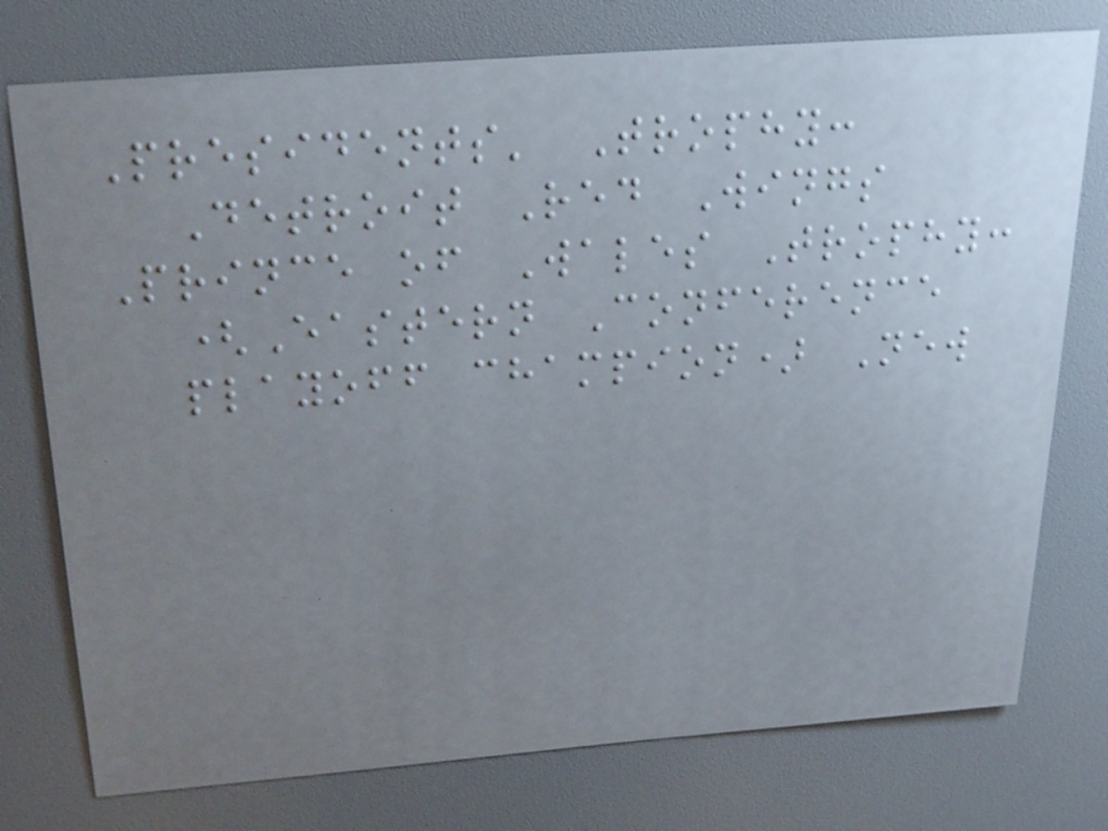Presidents' Trophy:
Detroit Red Wings
Prince of Wales Trophy:
(Eastern Conference
playoff champion) New
